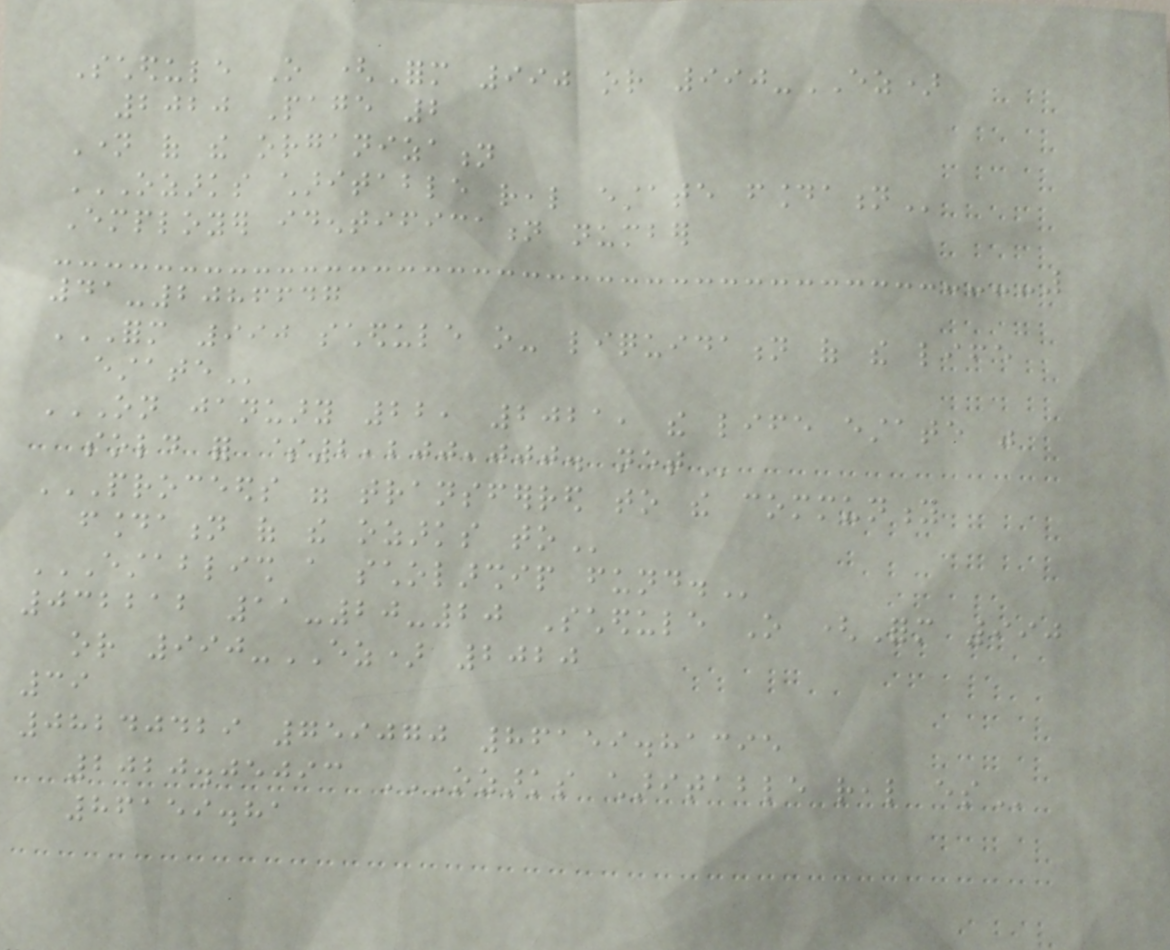Schedule O (Form 990 or 990-EZ)
2020 Page 2
Name of the organization
OZARKS CHARITABLE REAL ESTATE FOUNDATION
Employer identification number
41-2086647
FORM 990 SCHEDULE O- LIQUIDATION OF THE LIFE
ESTATE
ON JANUARY 22, 2021, THE LIFE ESTATE WAS
SOLD FOR $2,200,000. NET
PROCEEDS WERE TRANSFERRED TO THE COMMUNITY
FOUNDATION OF THE OZARKS TO
ESTABLISH A SCHOLARSHIP FUND.
032212 11-20-20 Schedule O (Form 990
or 990-EZ) 2020
39
08240429 759070 86159.81395
2020.05093 OZARKS CHARITABLE REAL ES
86159.81
